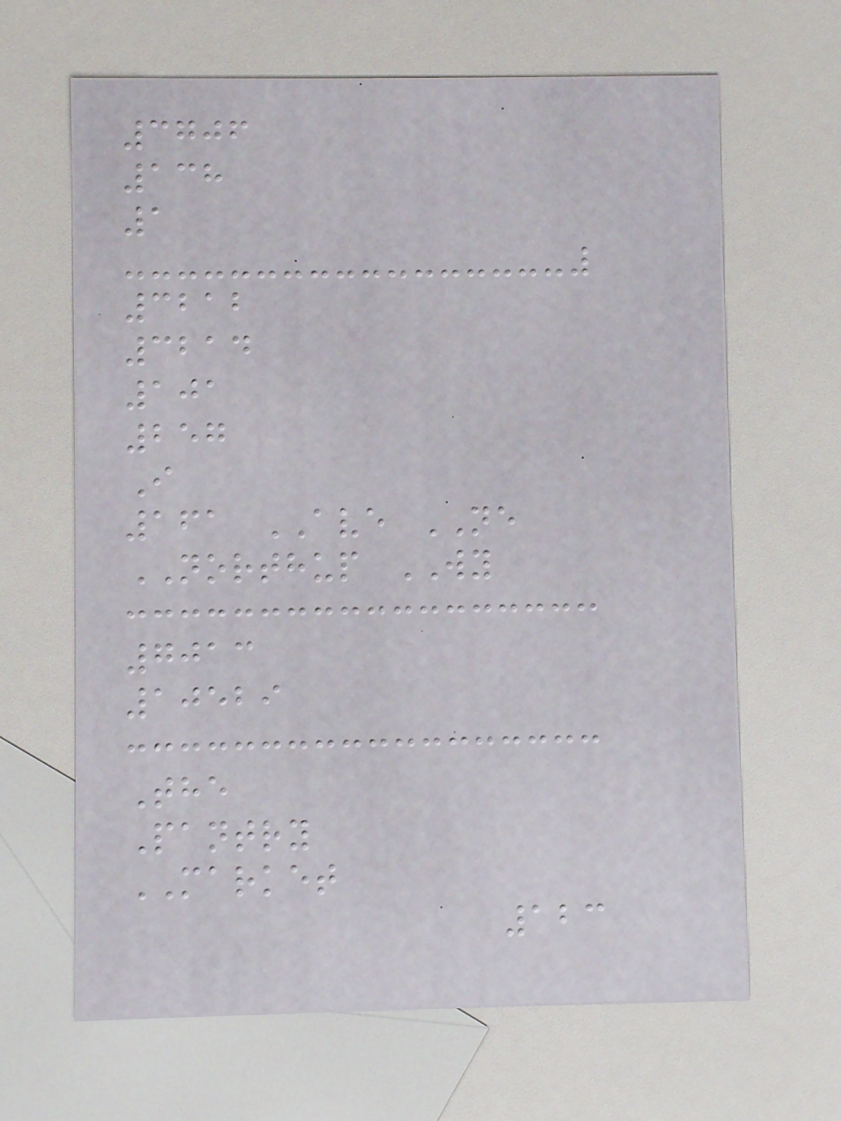3706
138
1
3212
3214
101
257
I
161 AVE NE
NORTHUP WY
7013
10529
The
Pantry
MARKET
123
